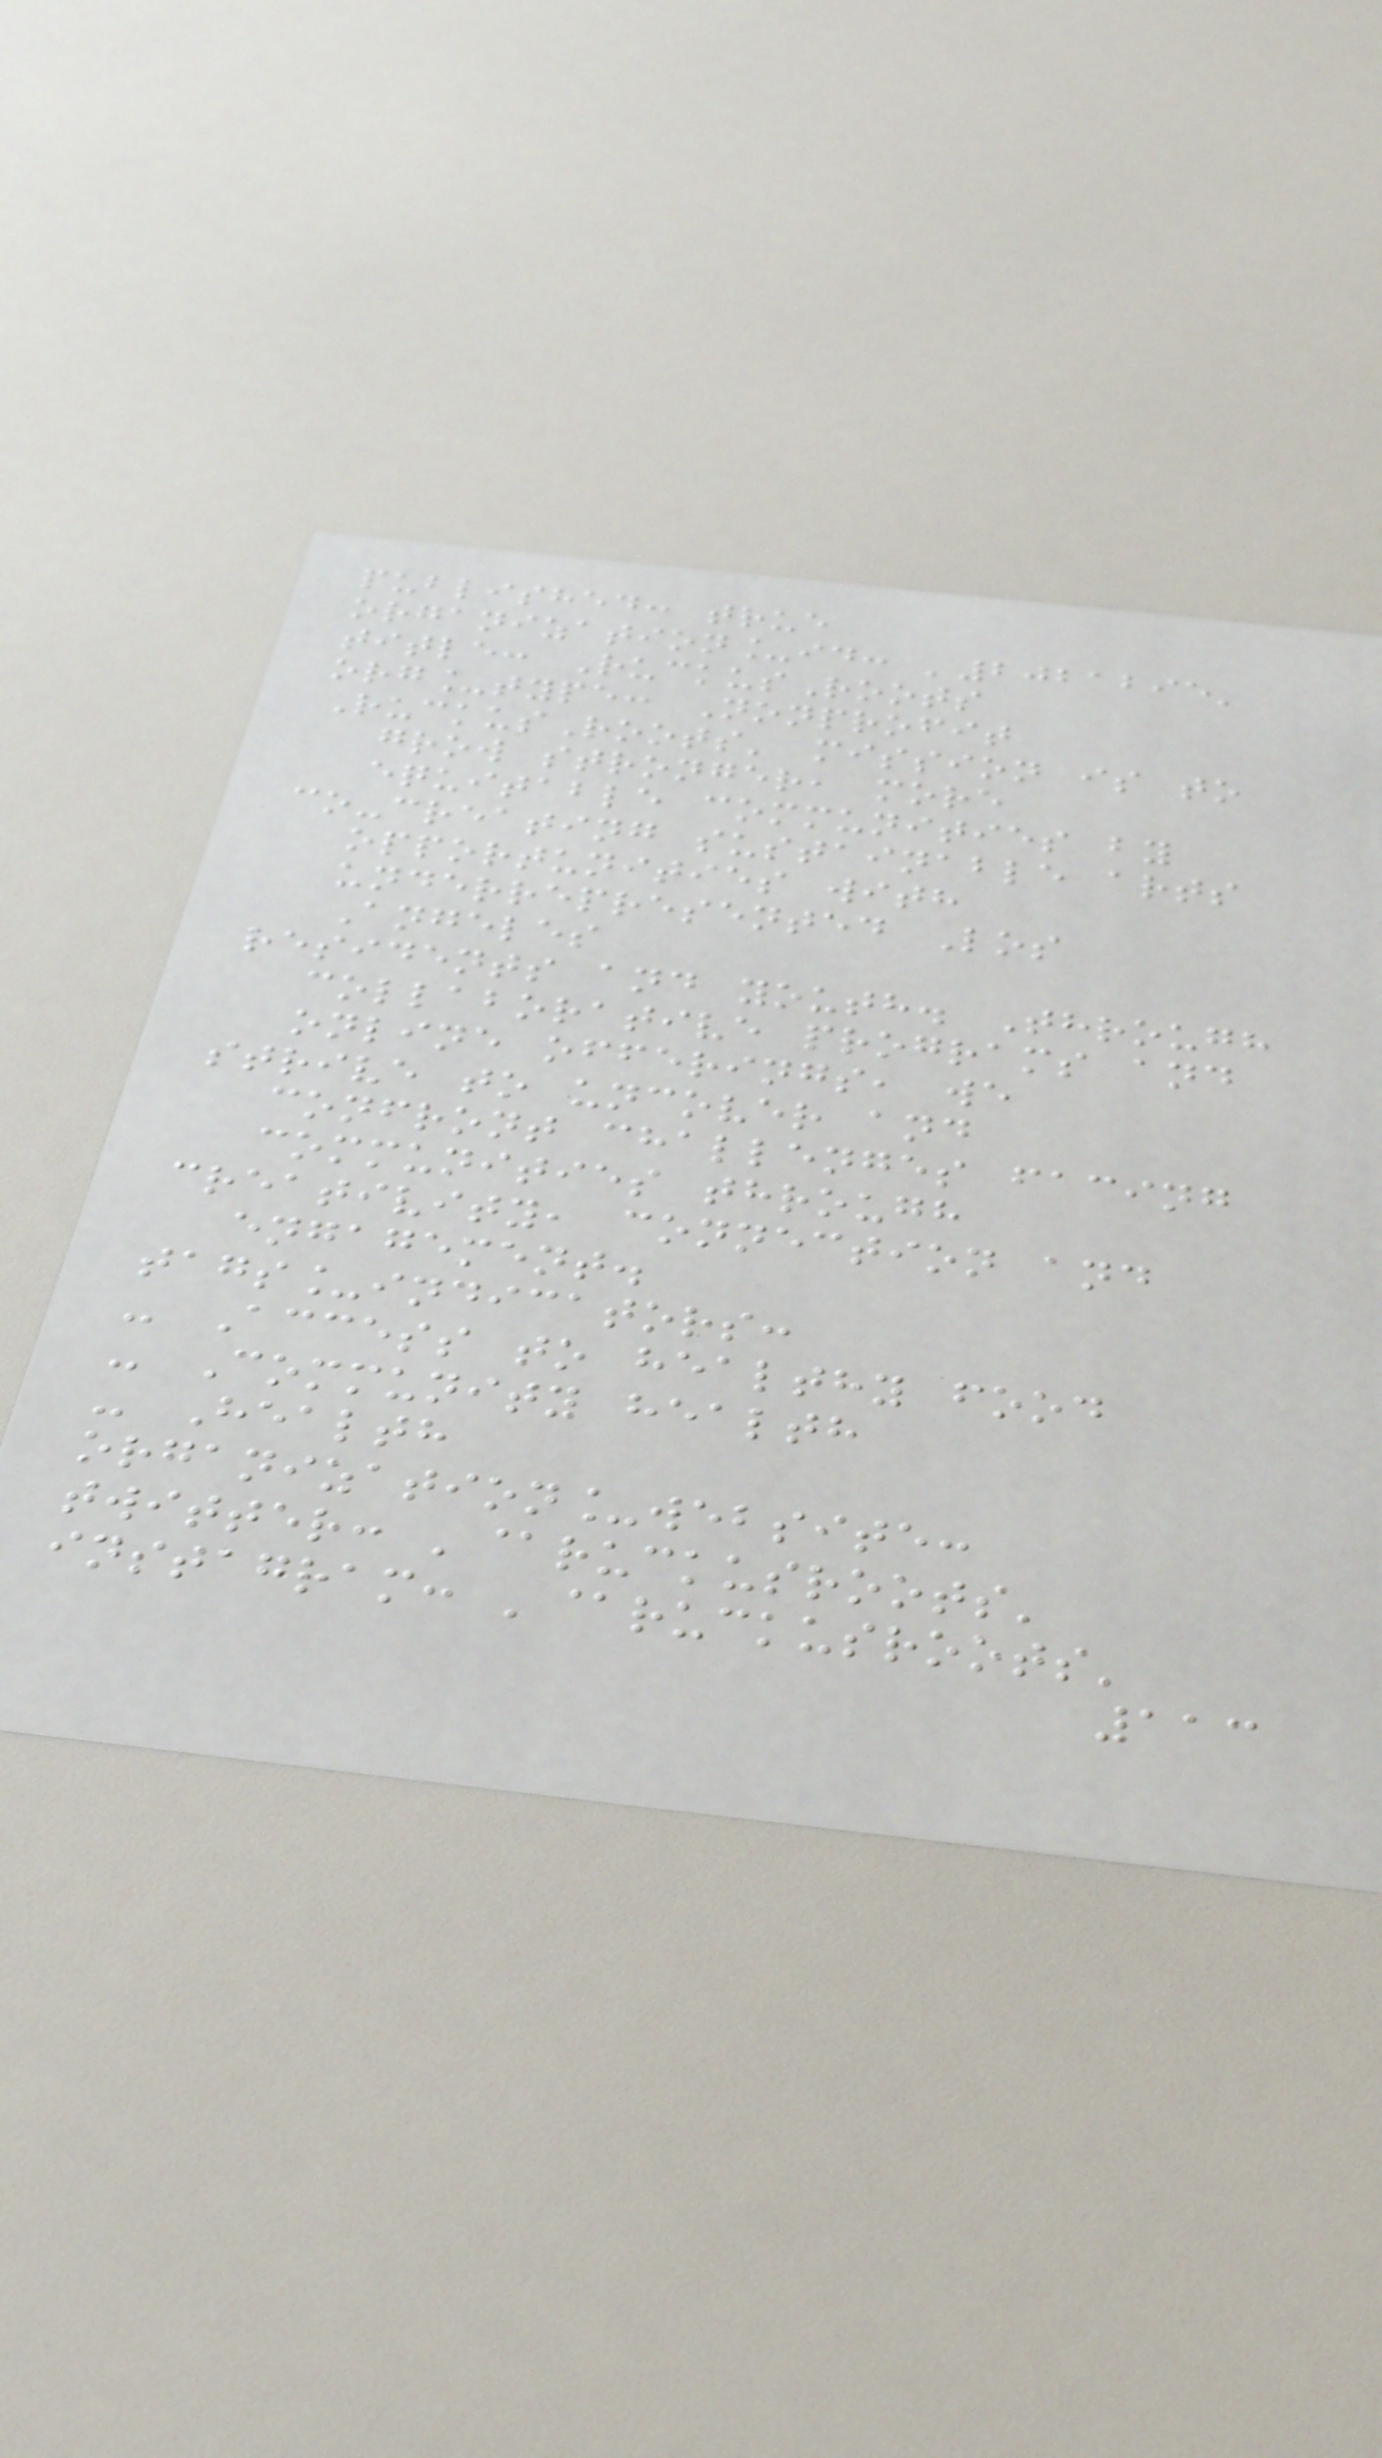published: true
organization_id: '2021295'
title: RuckusRoots
org_type: Nonprofit
RuckusRoots' mission is to
grow stronger, more
equitable communities by
co-creating sustainable arts
opportunities with
underrepresented Los
Angeles
residents and youth. Through
collaborative programs and
online offerings, we
strive to uncover and
confront challenges facing
communities through
creativity, connection and
engagement.
tags_indicators:
- Access to healthy food
- Community health
- Health
organization_website:
twitter: '@ruckusroots'
instagram: '@ruckusroots'
113
